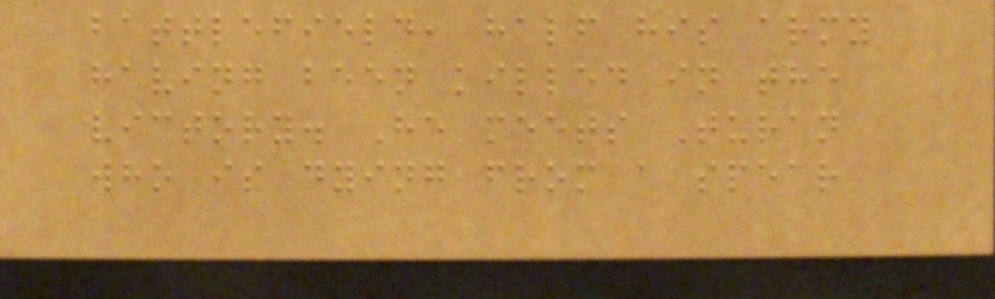battlefield, half his army
having been killed in the
victory. He meets Turan
who is dying from a spear
